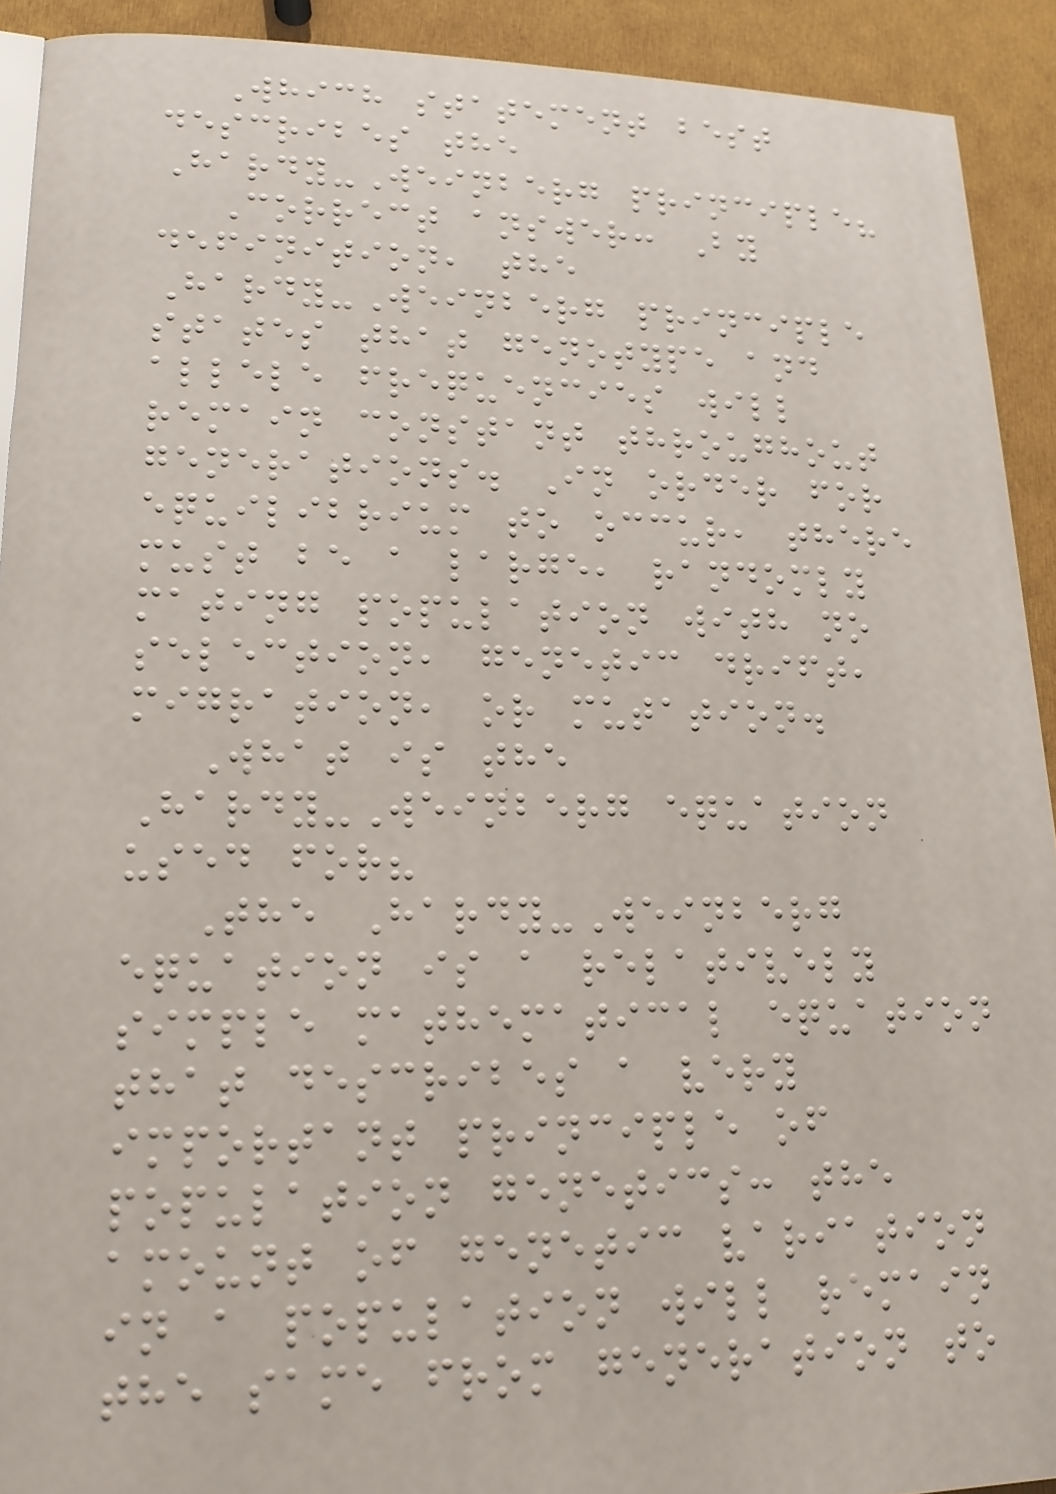Which statement best
describes the
Hardy-Weinberg principle?
Correct answer: By
definition, the
Hardy-Weinberg principle
states that genotype and
allele frequencies will
remain constant throughout
generations. In order for
equilibrium to occur, there
must be a large, randomly
mating population with no
selection, genetic drift,
migration, or mutation.
What is the
Hardy-Weinberg equation
used for?
The Hardy-Weinberg
equation is a relatively
simple mathematical equation
that describes a very
important principle of
population genetics: the
amount of genetic variation
in a population will remain
the same from generation to
